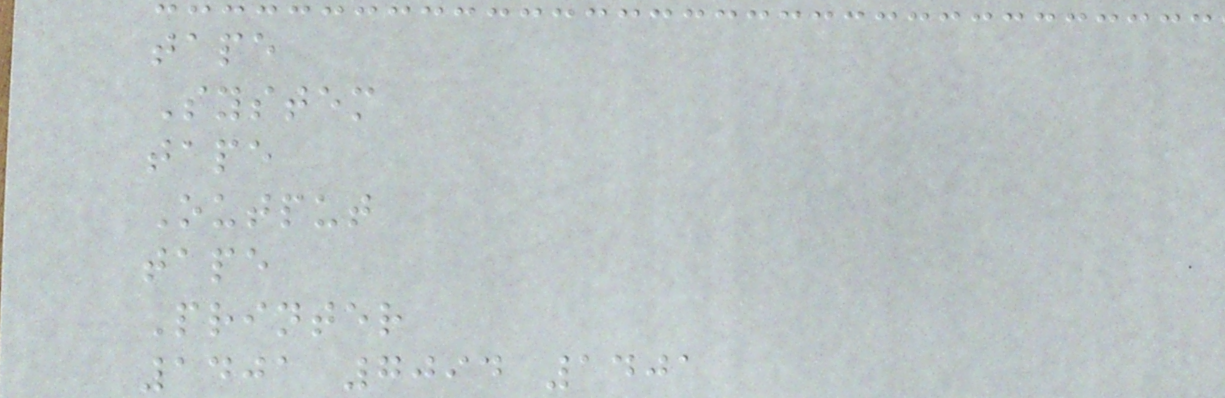tape
System
tape
Output
tape
Printer
1401 7094 1401
